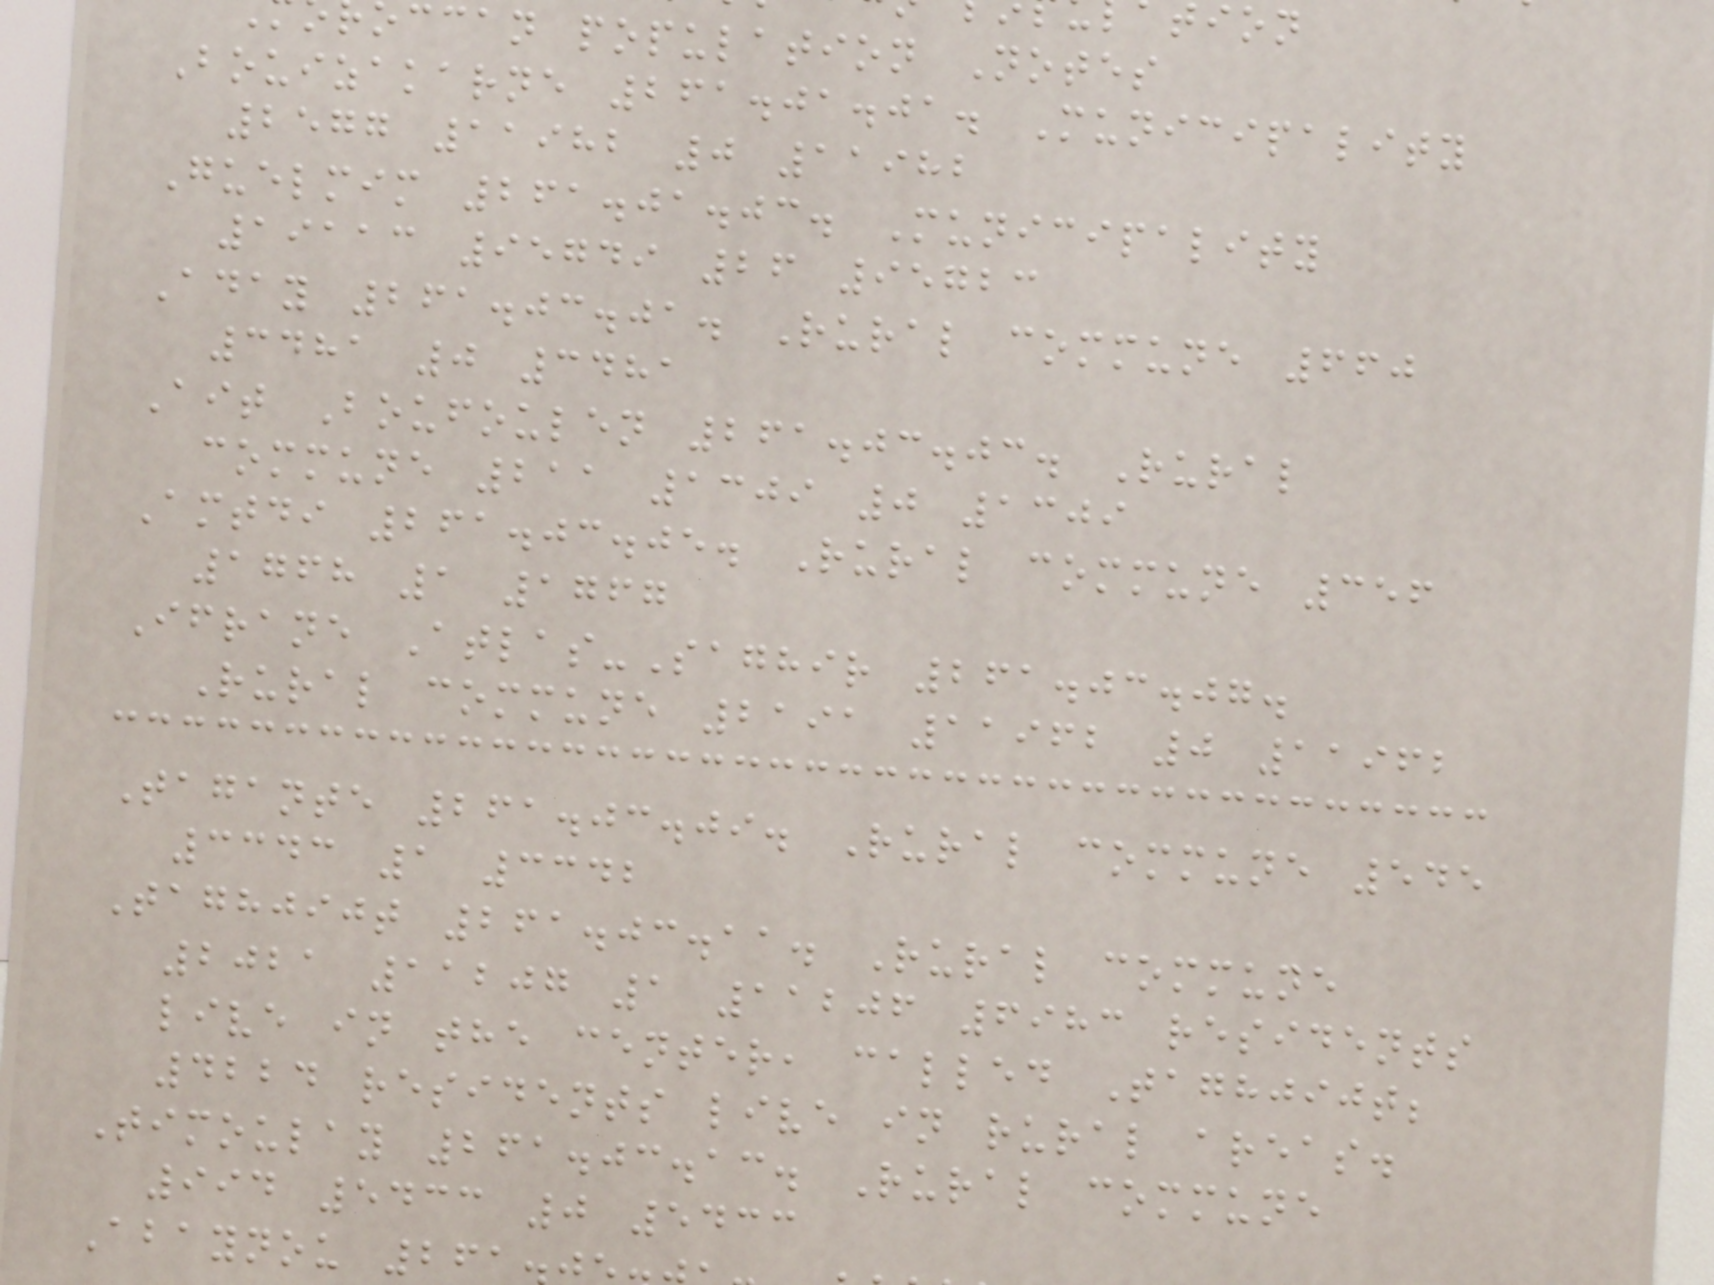occan population Notes
Bouizakarne 261.01.01. Municipality
2577 11982 0 11982
Guelmim 261.01.03. Municipality
19113 95749 26 95723
Aday 261.03.01. Rural commune 660
3481 0 3481
Ait Boufoulen 261.03.03. Rural
commune 211 1309 0 1309
Amtdi 261.03.05. Rural commune 356
1768 1 1767
Ifrane Atlas-Saghir 261.03.07.
Rural commune 2191 11962 0 11962
Tagante 261.03.09. Rural commune 545
3343 1 3342
Taghjijt 261.03.11. Rural commune
2021 11207 1 11206 6983 residents
live in the center, called Taghjijt;
4224 residents live in rural areas.
Timoulay 261.03.13. Rural commune
994 5433 0 5433
Abaynou 261
